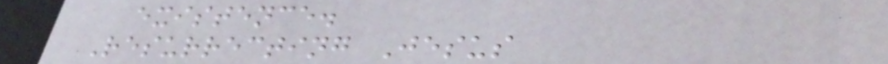existence.
Resurrecting Jesus
